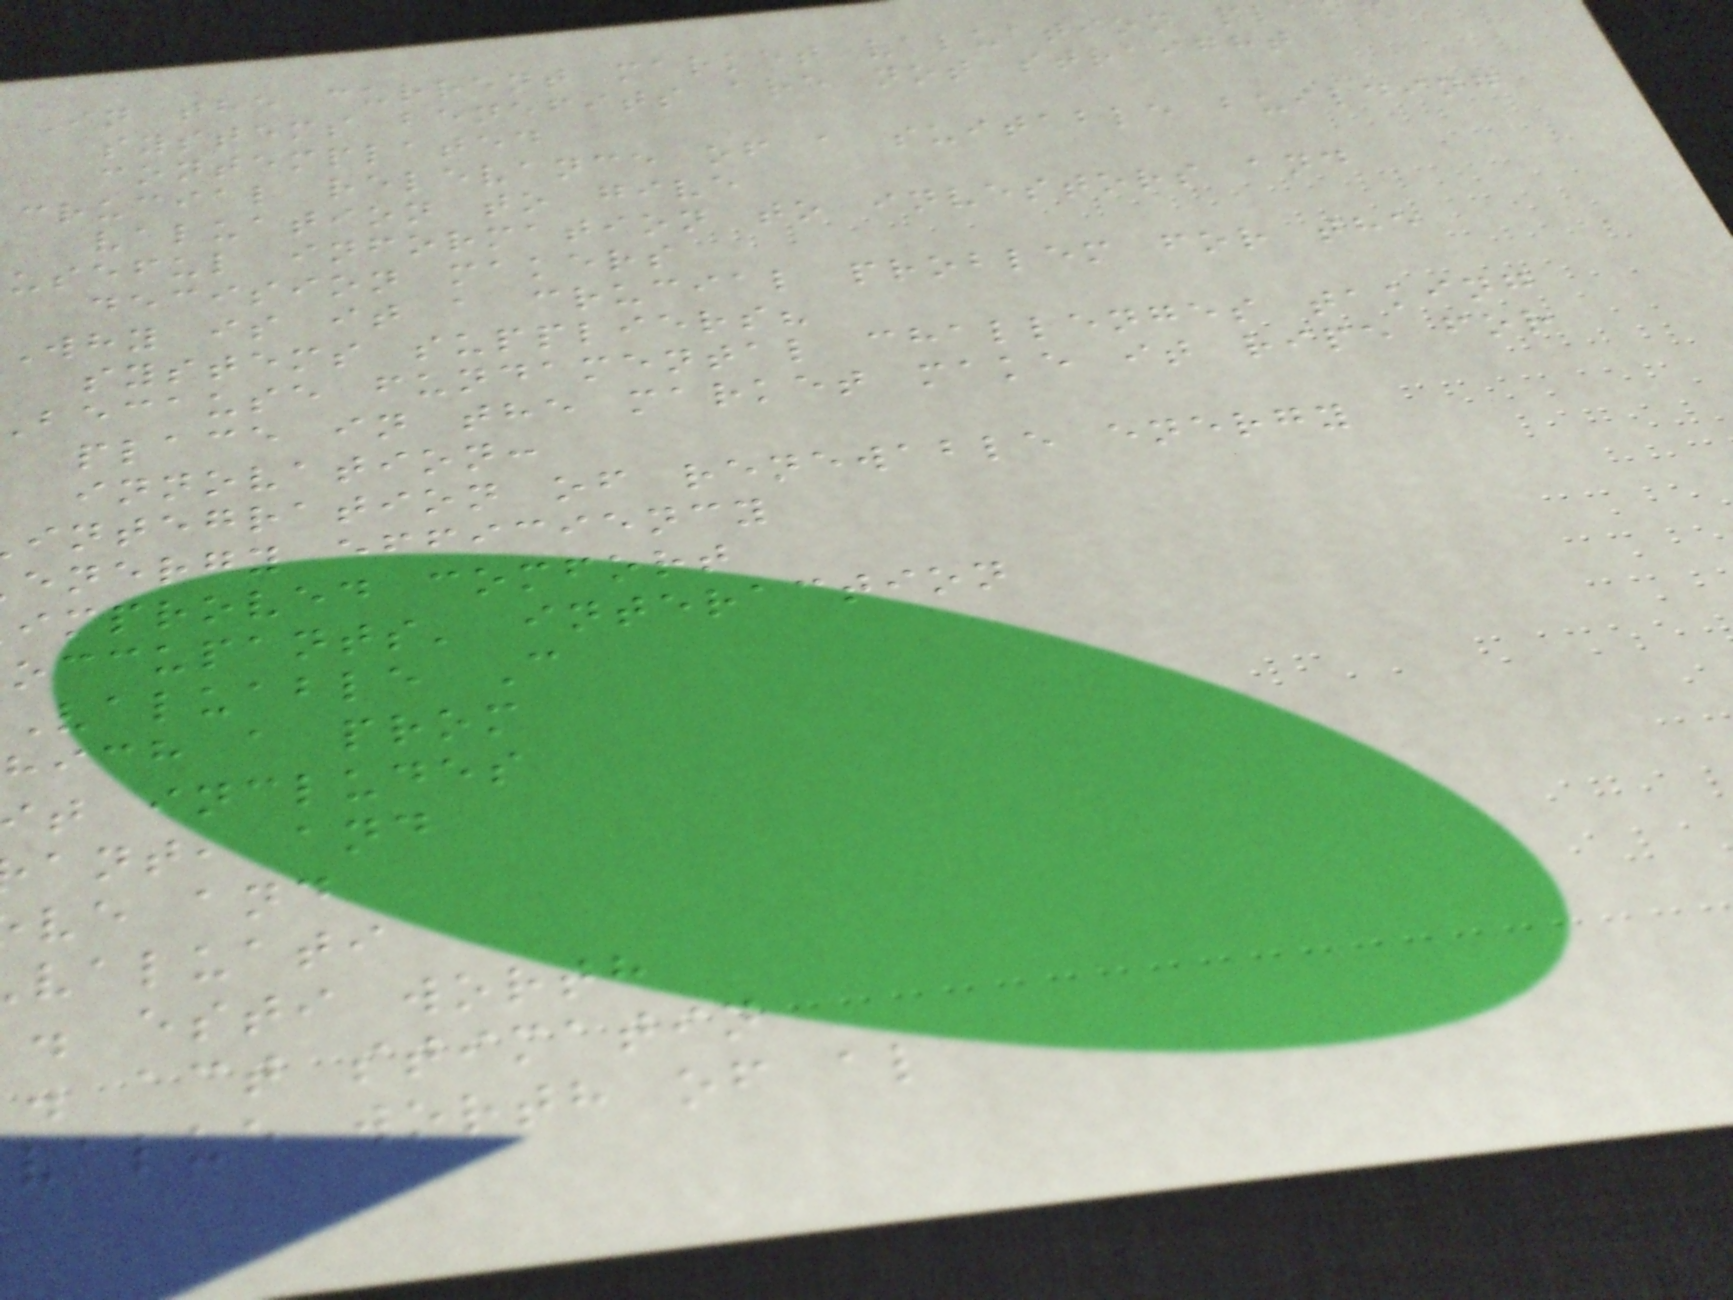In the current market valuation pl
systems benefits are not straight
contemplated
crucial relevance of a suitable building
valuation to give
useful information to investors and
decision makers
Why is it a crucial problem for the
systems suppliers?
because fundamental challenges taking
place in the market make it ripe for
innovation:
integration of renewable energy
energy efficiency
improved comfort
occupants' interaction
valuable C
hich a prom
t includes
ant, and
ve and
valuati
. esti worth
. act stimatin
value worth of al
